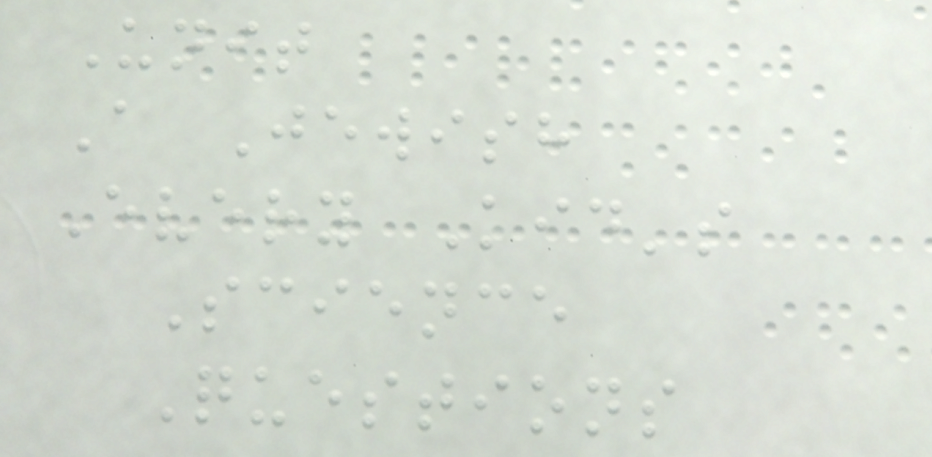Unit
A Jewish
Every Kid's
Science
Questions
